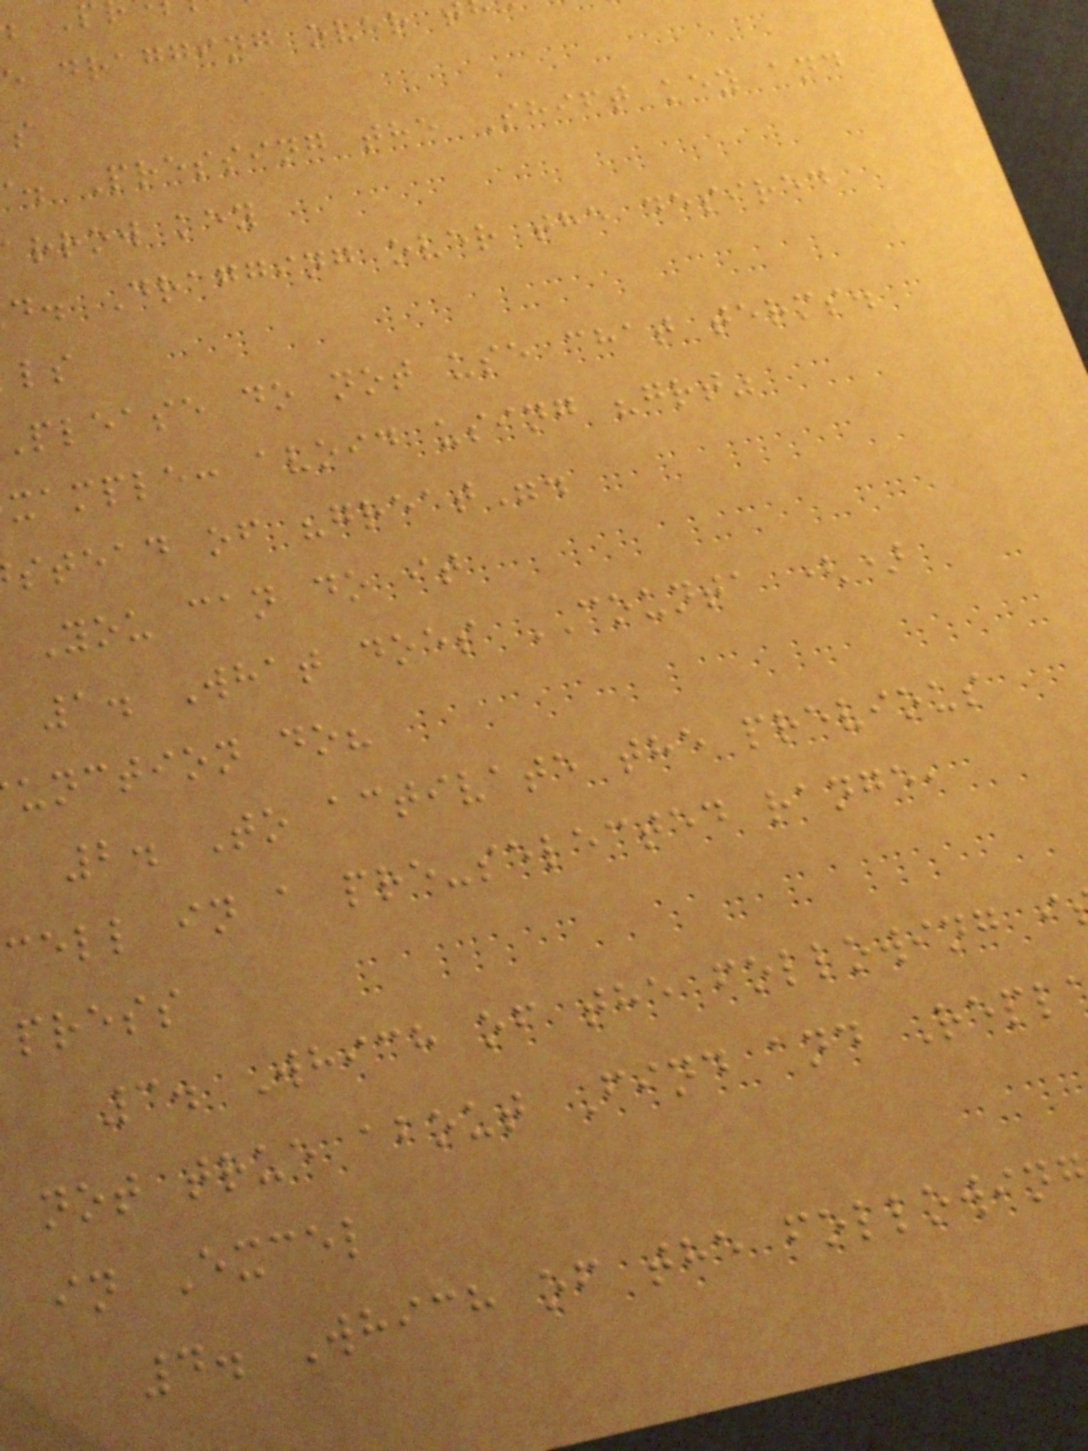e dragging over
. Pressing the Shift key and
arrow key
d. Dragging over the desired
please do not use chat terms.
xample: avoid using "grt"
stead of "great".
You can do it
1. What does COUNTA ()
unction do?
2. To activate the previous
cell in a pre-selected range,
press
3. Which of the following i
not true about Find and Repl
in Excel
4. Which of the followin
